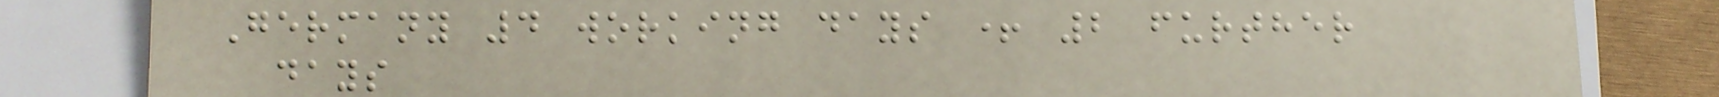Germany 4 working days + 2 further
days
